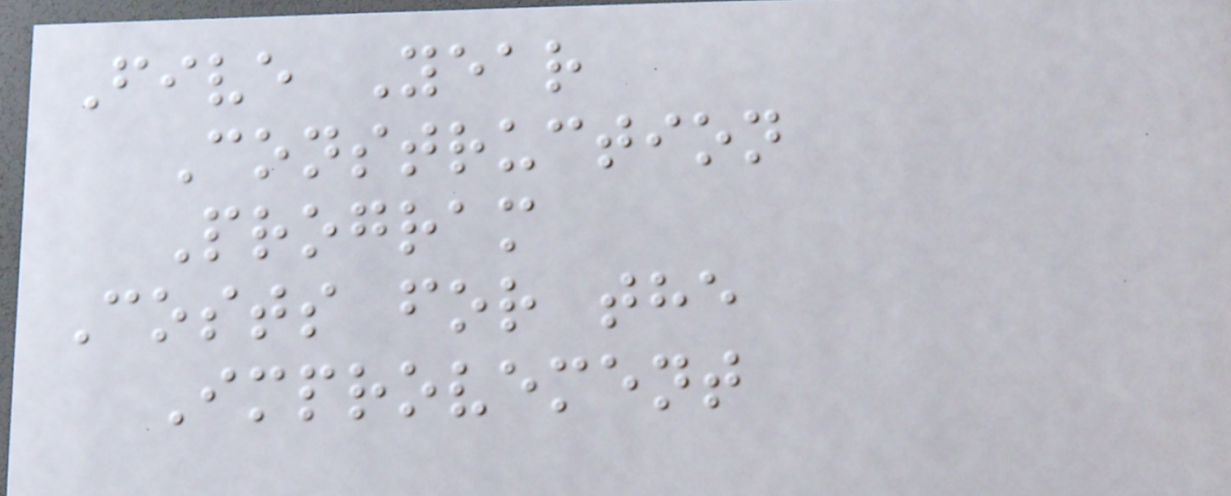Five Year
Construction
Program
Costs for the
Improvement
